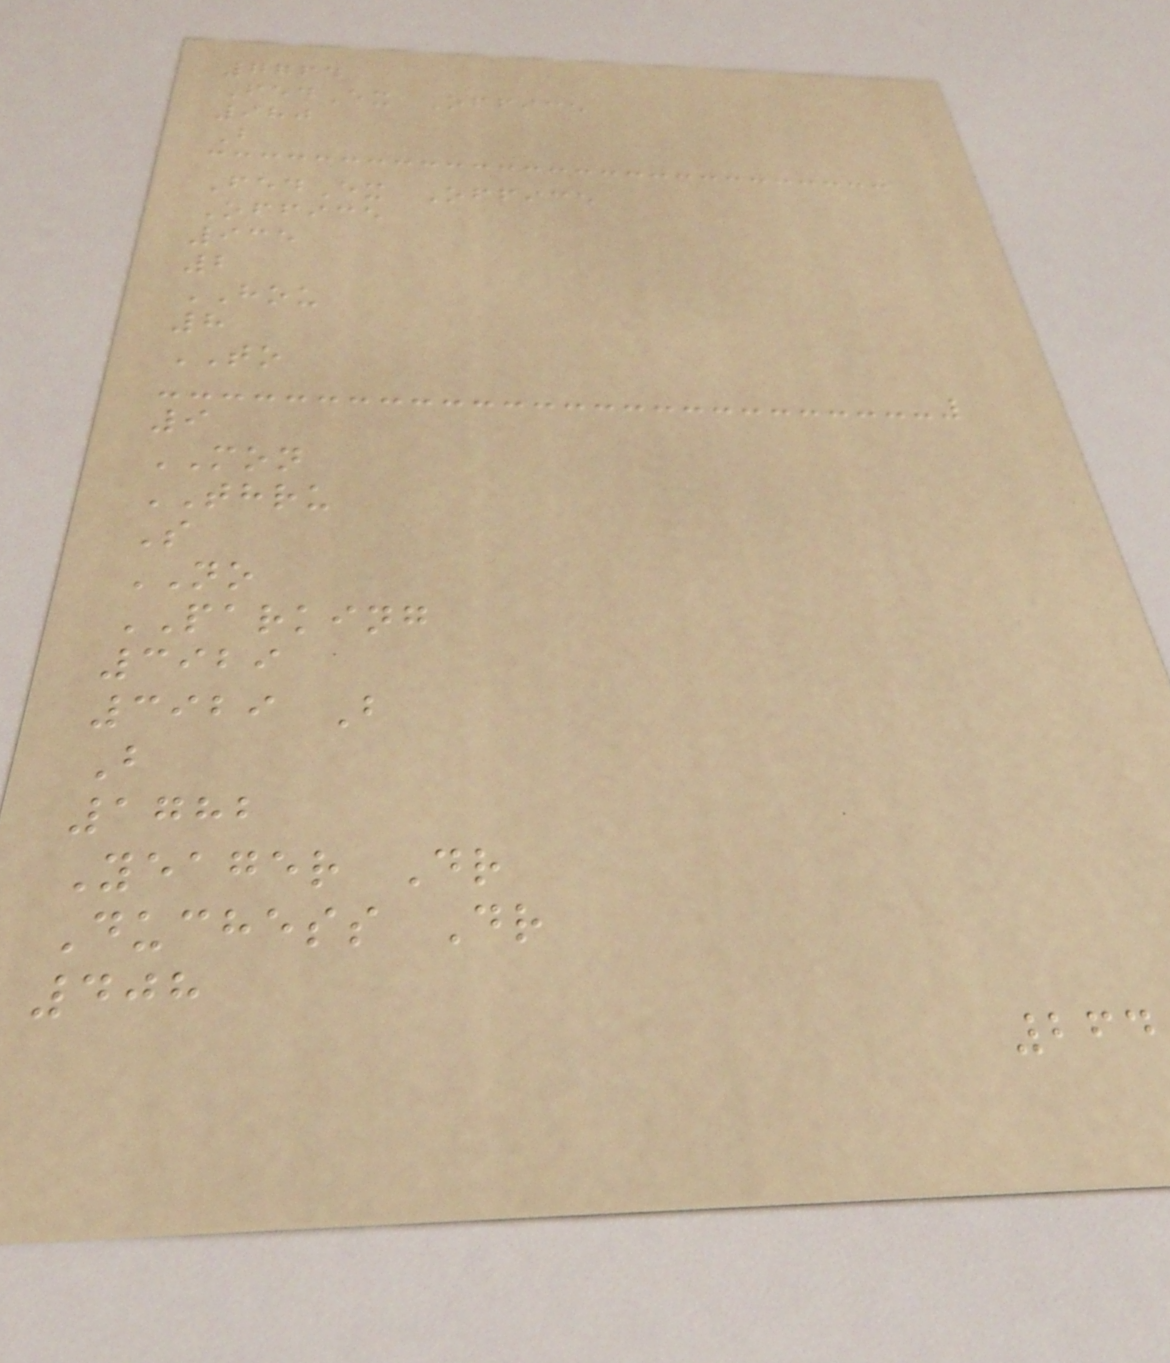7764
FedEx Office
980
B
FedEx Office
Office
935
2
HOU
8
TO
9
MON
THRU
S
NO
PARKING
3929
3929 B
B
1782
Yeager Dr
Duchess Dr
408
264
